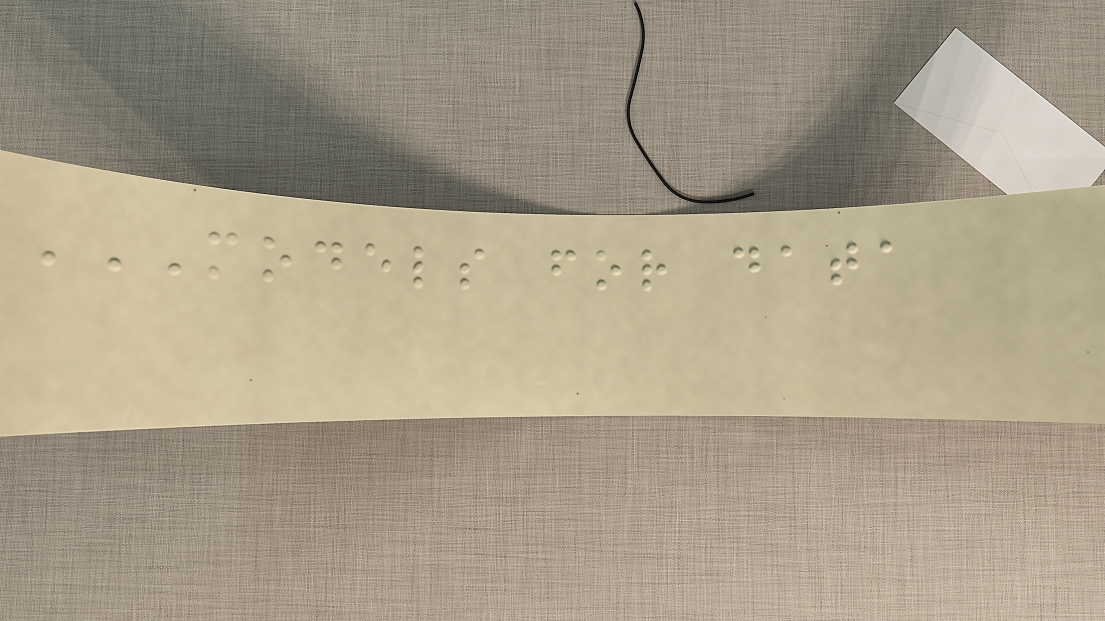MODELS FOR DATA
